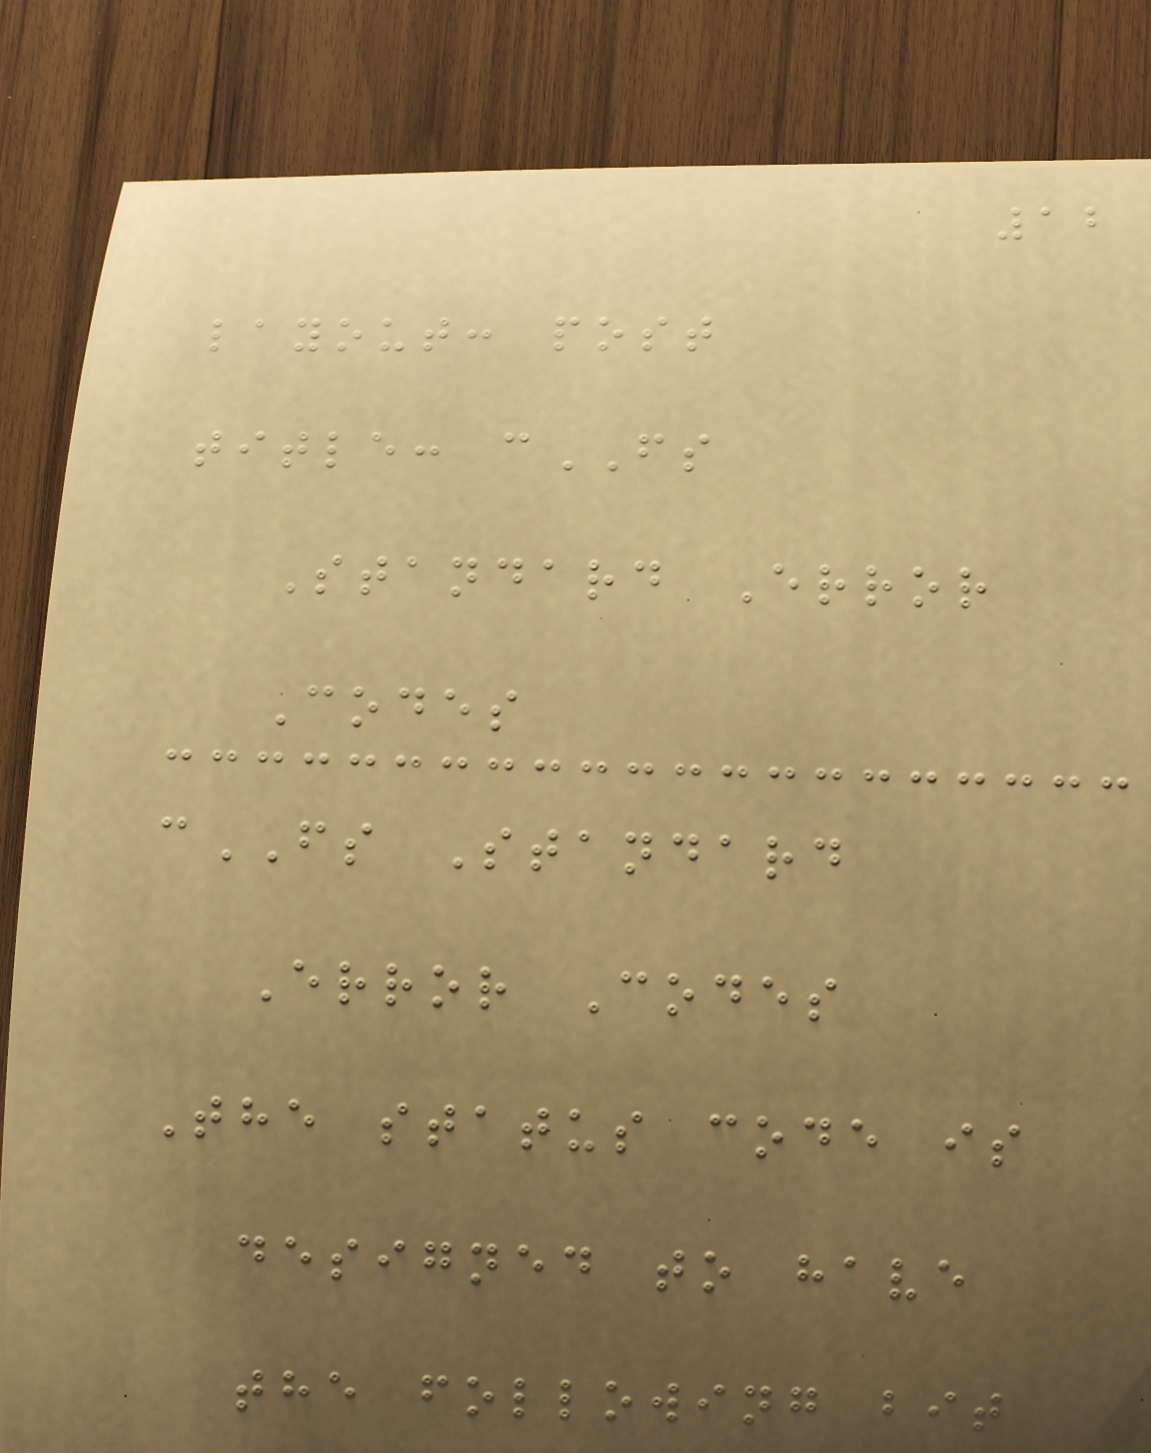12
layout: post
title: cFS
Standard Error
Codes
cFS Standard
Error Codes
The status code is
designed to have
the following bit
